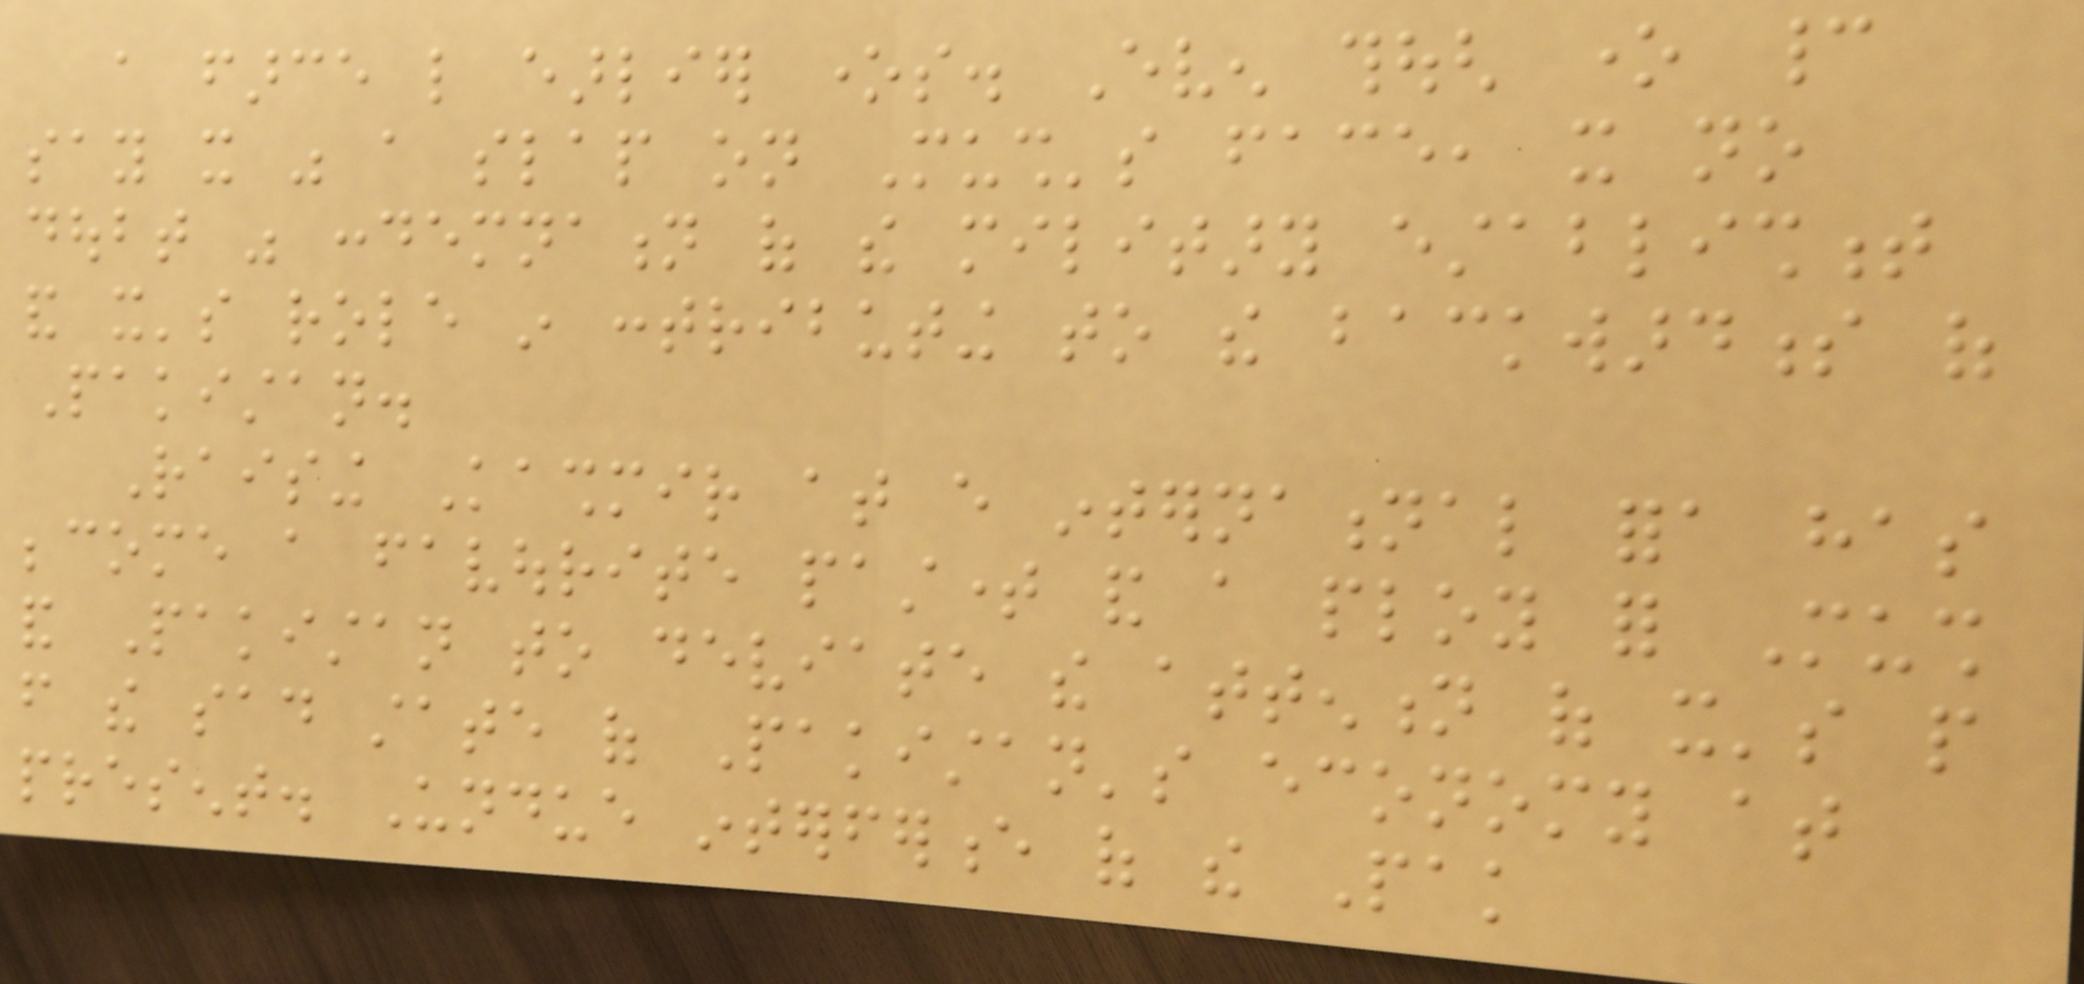a farce like earlier ones. Even though one cannot
say it was a slap on Mush's face, it no
doubt was condemnation of the military establishment
and it's role in contributing to the backwardness of
Pakistan.
Raising Kashmir at every international fora has
become a favourite pasttime and a ploy for Mush
and Pakistan to deviate the attention of it's people
from the sad state of Pakistan's economy at
present. Undue interference of the Pak
